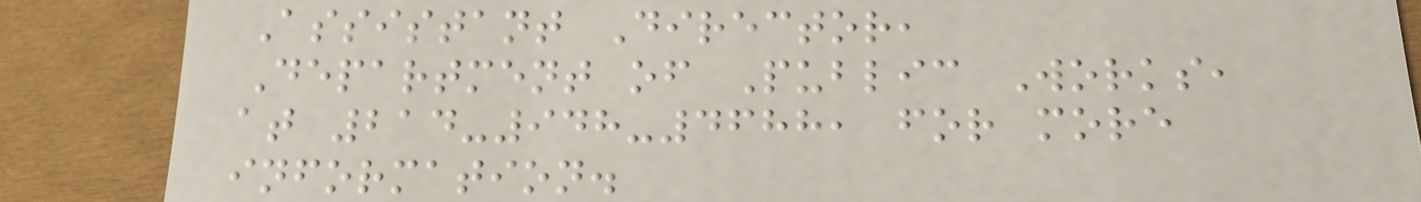Assistant Director,
Department of Public Works,
at 214-948-4688, for more
information.
